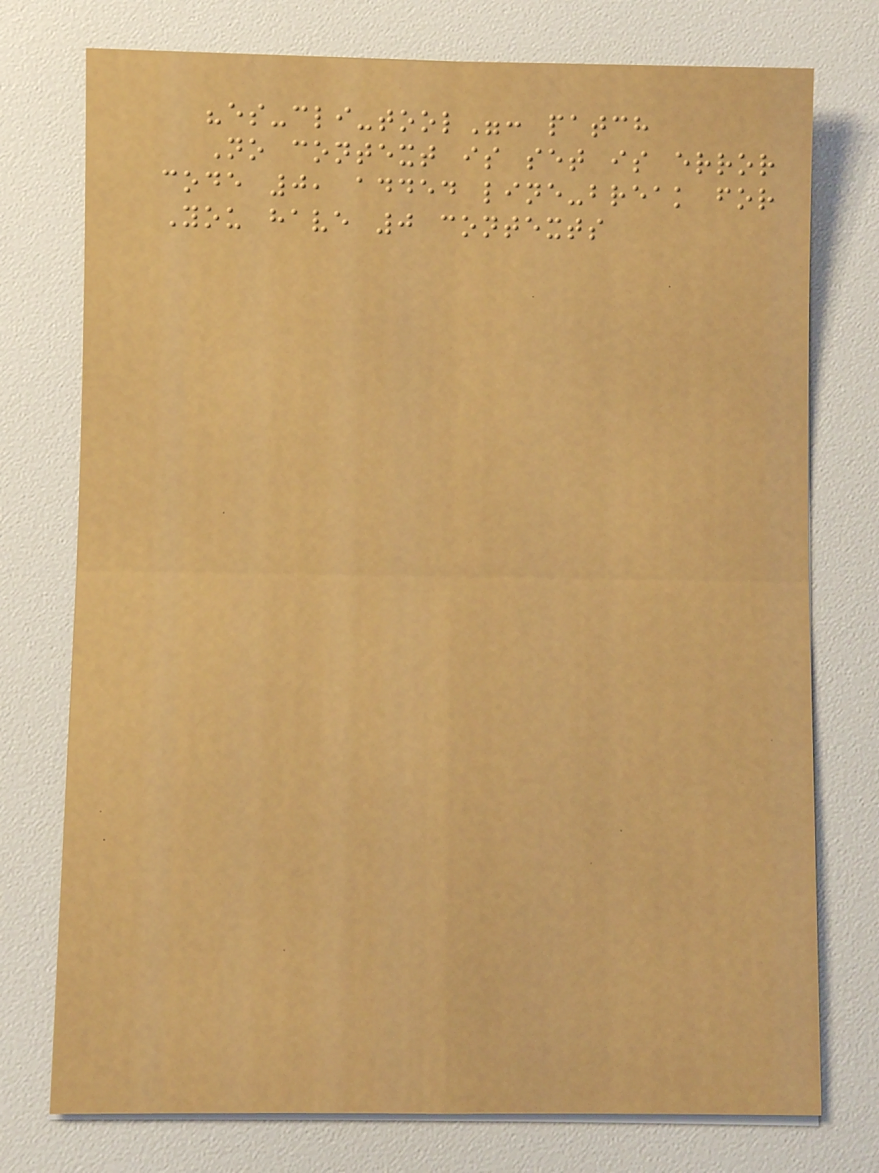"es-cli-tool": patch
No context is set is error
code 0, added line-break for
You have 0 contexts
